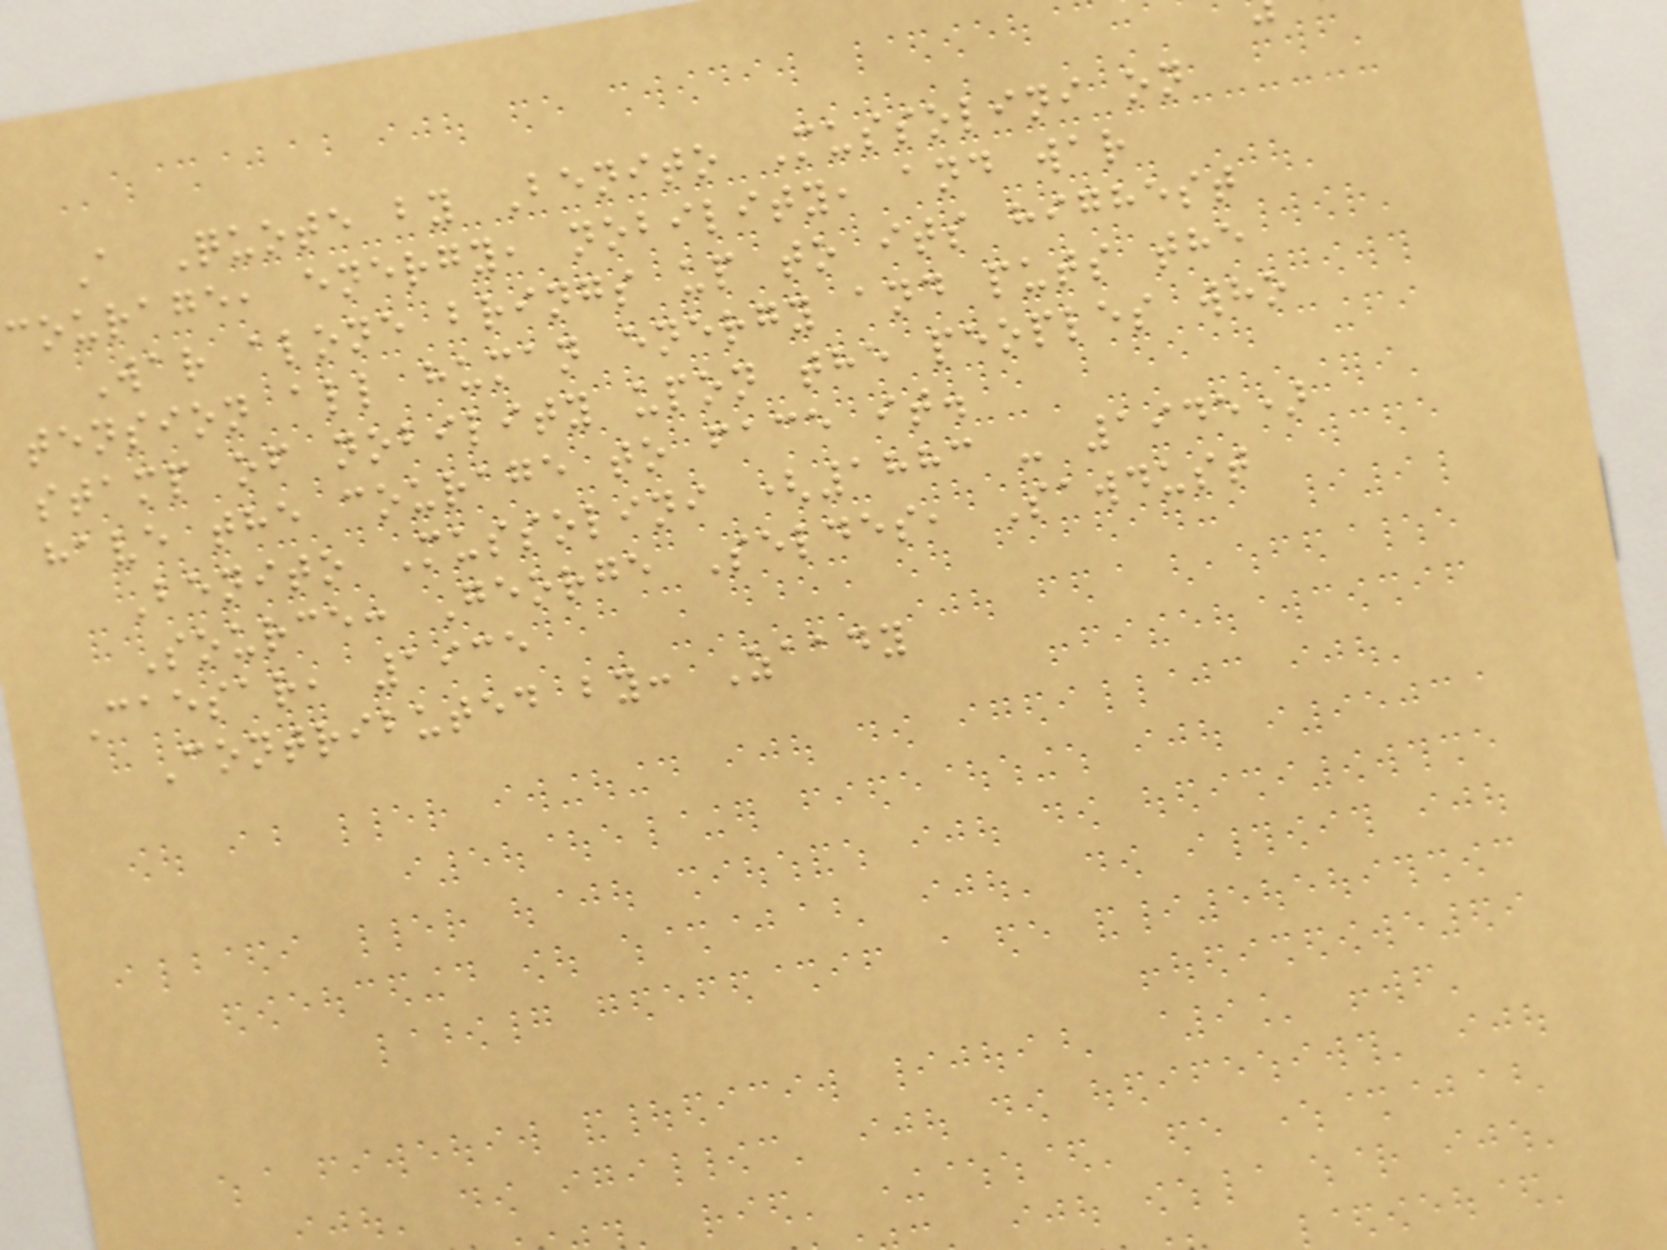A Quote by Benito Mussolini on
courage, energy, nobility, and war
War alone brings up to its highest
tension all human energy and puts the
stamp of nobility upon the peoples who
have the courage to face it.
Benito Mussolini (1883 - 1945)
Source: George Seldes, Sawdust
Caesar, 1935
Contributed by: Zaady
